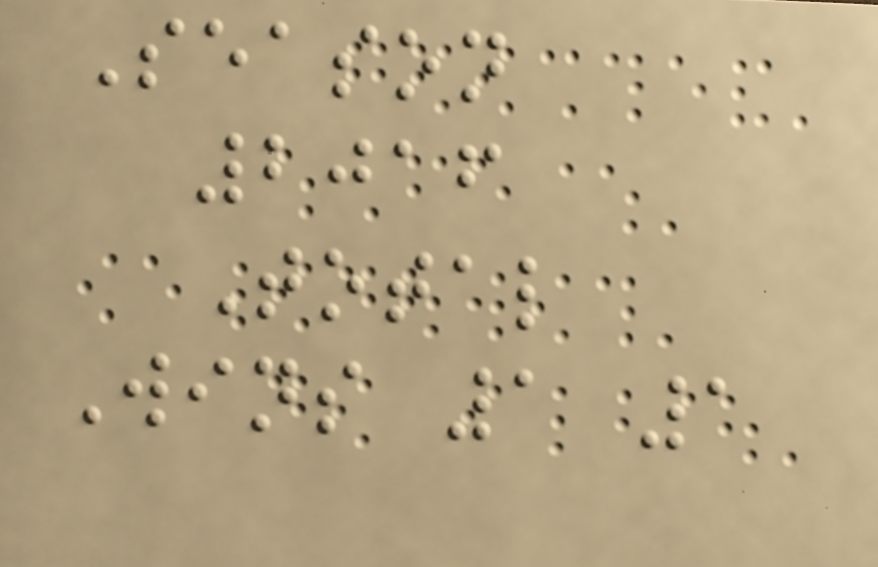Season
2016
Total
Wins 1 1
